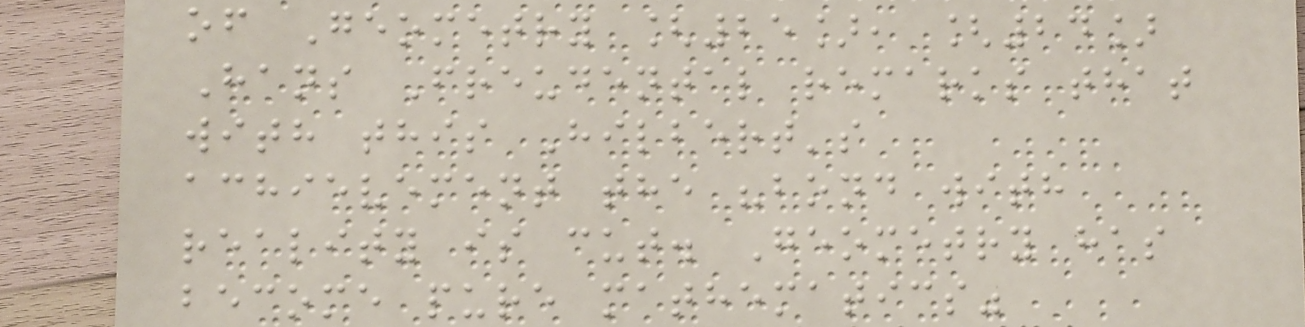of Geometry [25], [24]
Hans Freudental remarks that
with this Hilbert's
achievement the "bond with
reality is cut. Geometry has
become pure mathematics"
